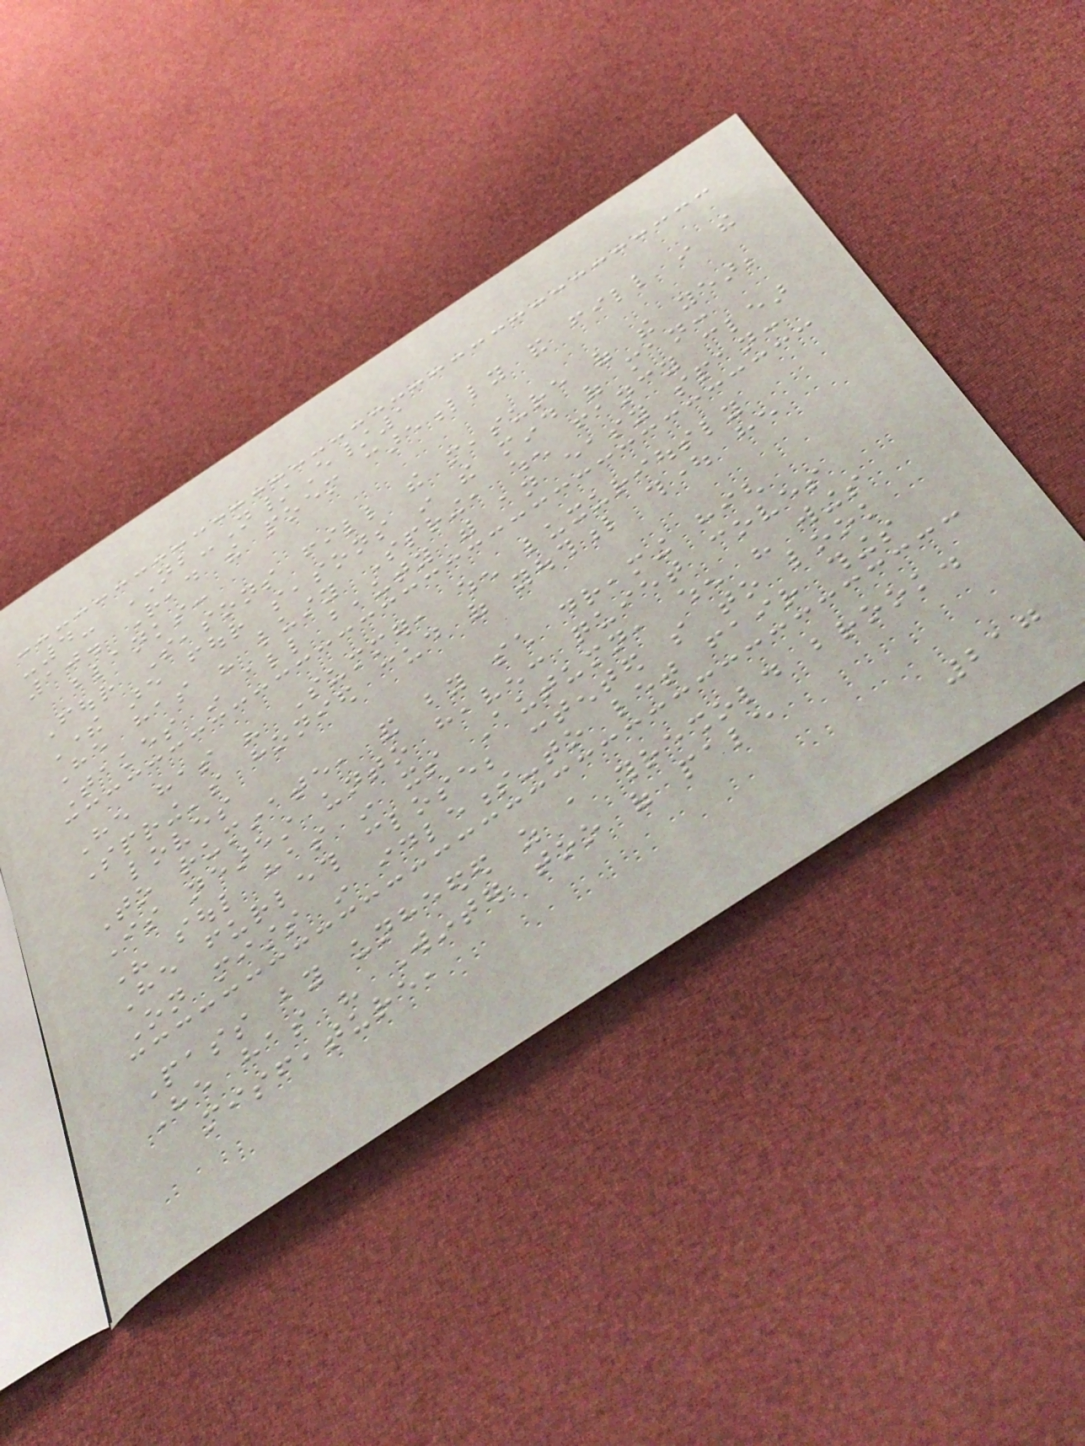-4- NB-N/E/1
10. Read the poem carefully and fill in the
blanks:
Four Seasons fill the measure of the year;
There are four seasons in the mind of man:
He has his lusty Spring, when fancy clear
Takes in all beauty with an easy span:
He has his Summer, when luxuriously
Spring's honied cud of youthful thought he
loves
To ruminate, and by such dreaming high
Is nearest unto heaven: quiet coves
His soul has in its Autumn, when his wings
He furleth close; contented so to look
On mists in idleness-to let fair things
Pass by unheeded as a threshold brook.
He has his Winter too of pale
misfeature,
217
